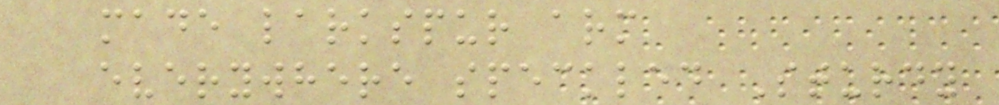made larkspur arm
everywhere speckled Sturdy
